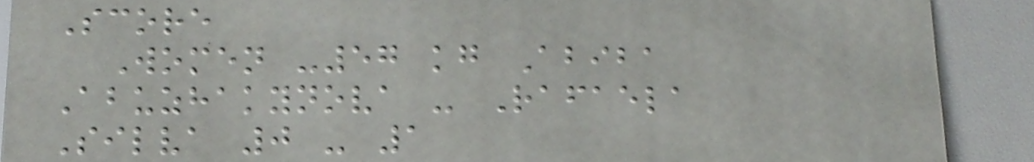Score
Women -57 kg Abiba
Abuzhakynova - Rafaela
Silva 0 - 1
